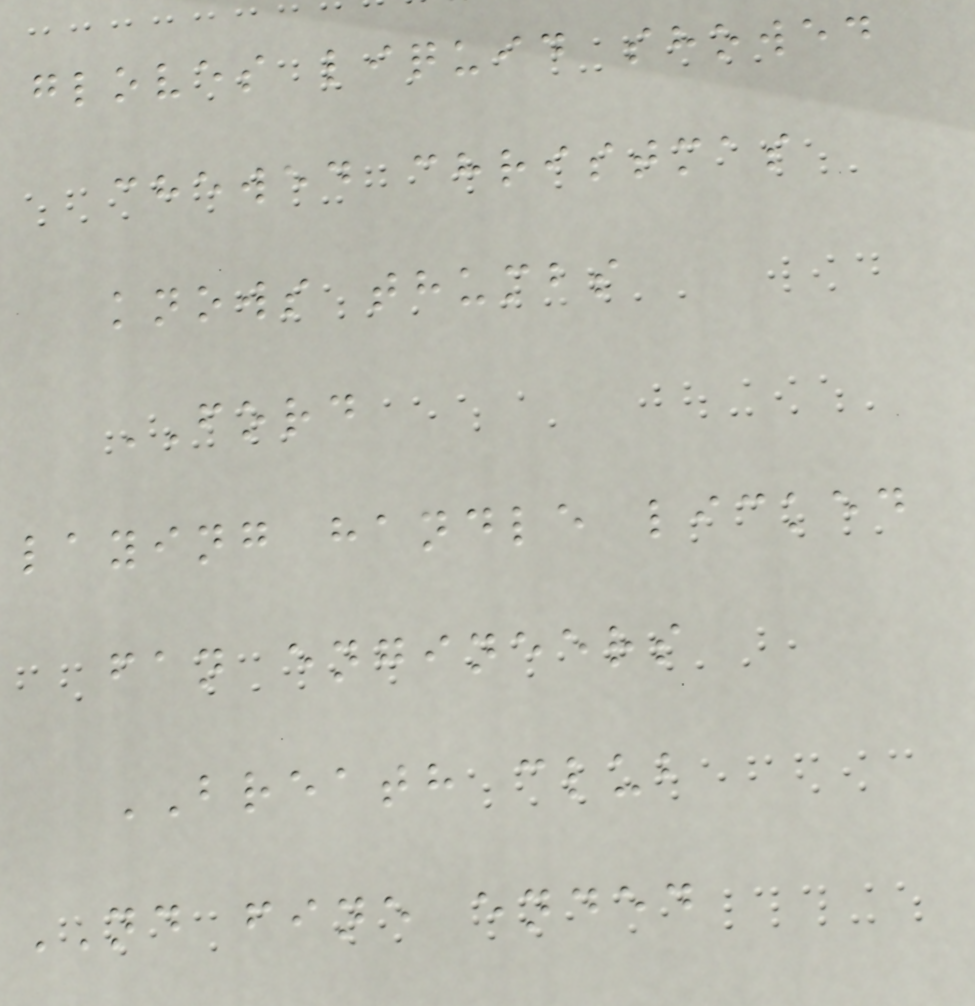gloves liquid showed
chewed christmas
knows thumbs
FORD
laying handle licked
fan engineers
BREATH club
ND fine ended
